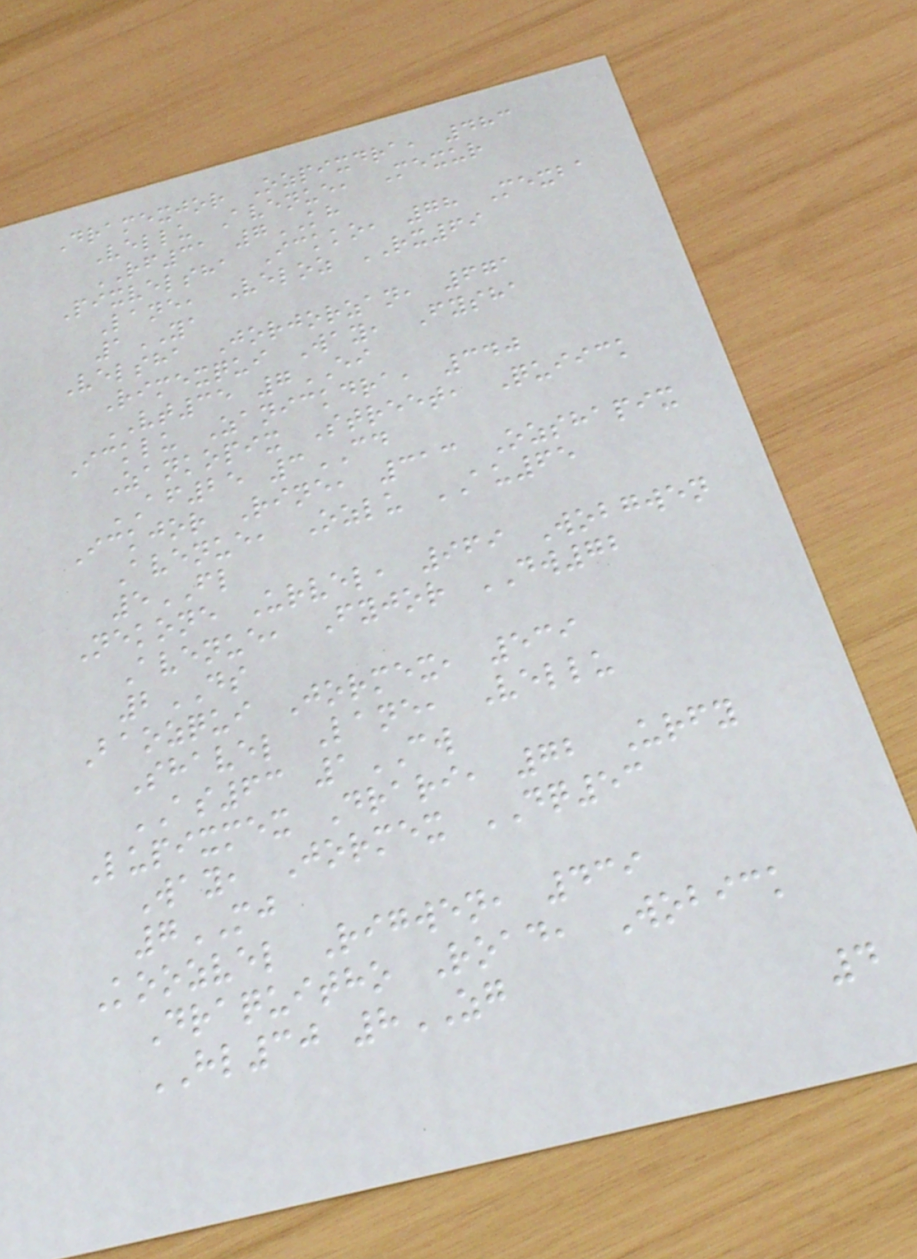Dramexjor Ozpixdra, 483
Vellu Avenue, Mexur
RF31 7KH
Pixvelsha Ickko, 78 Mexba
Lane, Veloz RX69
1YA
Velsha Jorjorzan, 671
Rimexqui Way, Fysha
VT35 7EI
Icklu Zanickdra, 340
Zankopix Street, Quiick
AF25 3CD
Ickjor Rine, 313 Ozshapix
Avenue, Ozlu AU65
5FL
Nekone Urvel, 969 Wobgwen
Avenue, Fyjor DW72
2DS
Baozqui Jormex, 539
Shavel Lane, Vellu
AS63 1CW
Lupixmex Drari, 72 Urfy
Way, Jormex DQ53
7MJ
Koozvel Rigwen, 439
Draquitho Road, Wobick
HL30 8ZG
4
